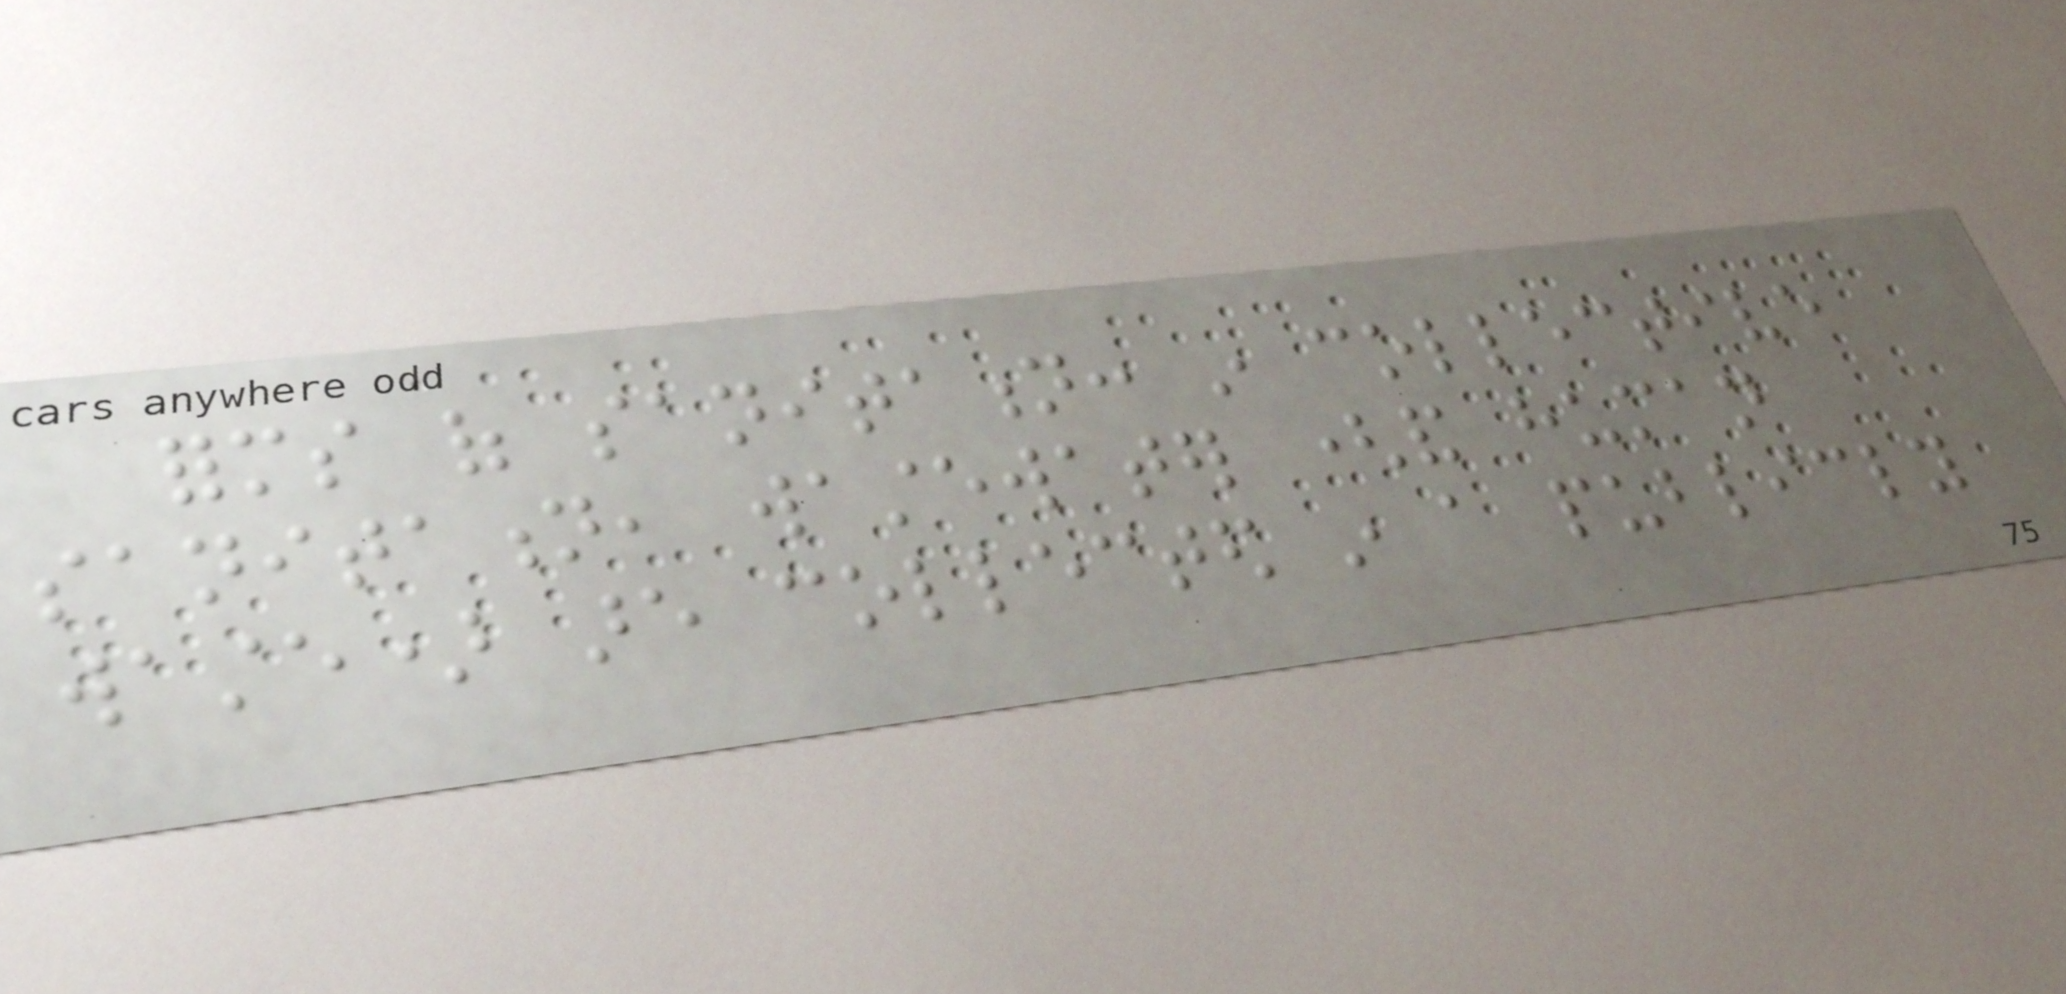forms of sanitation: in collective
sanitation, wastewater (and human
waste) are collected in a publicly
